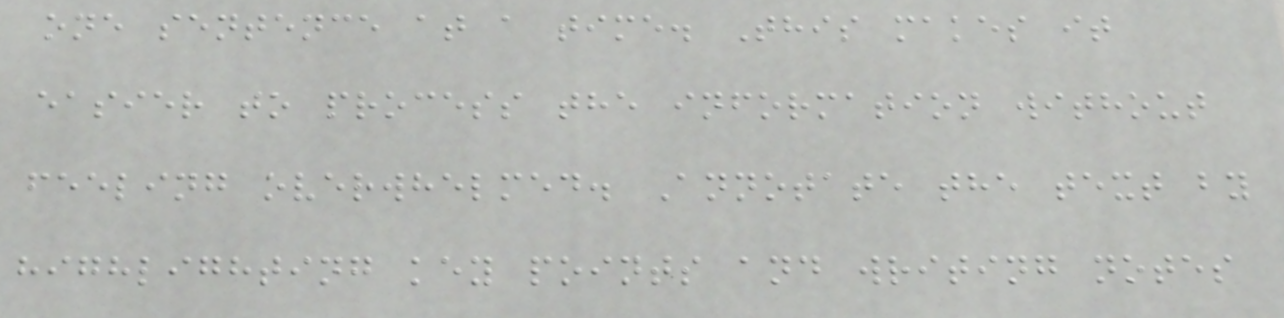one sentence at a time. This makes it
easier to process the information without
feeling overwhelmed. Annotate the text by
highlighting key points and writing notes
